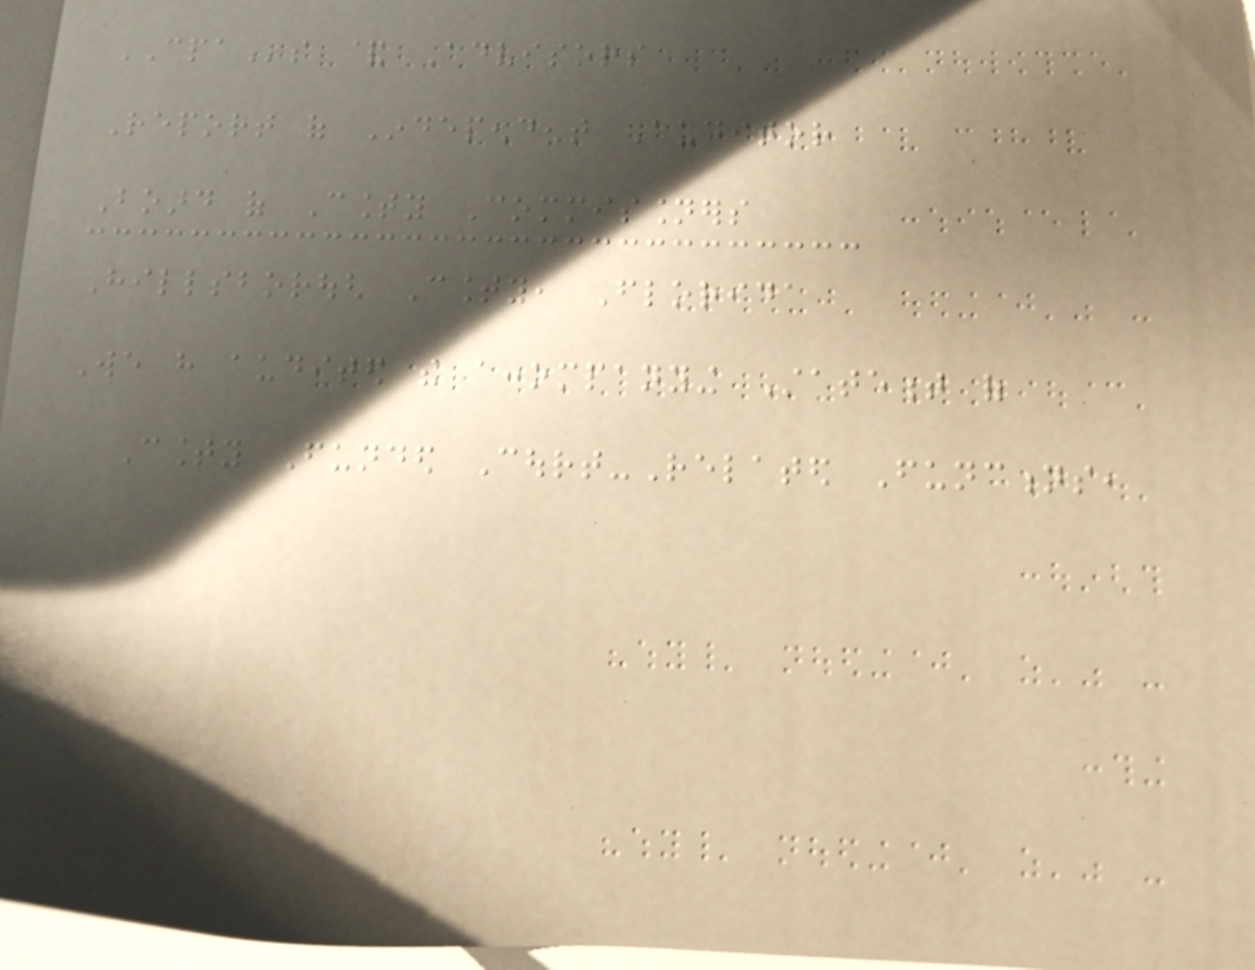CPAs & Advisors
Report of Independent Auditor
Board of County Commissioners
Hillsborough County, Florida
We have audited the accompanying Statement of
County Funded Court-Related Functions,
